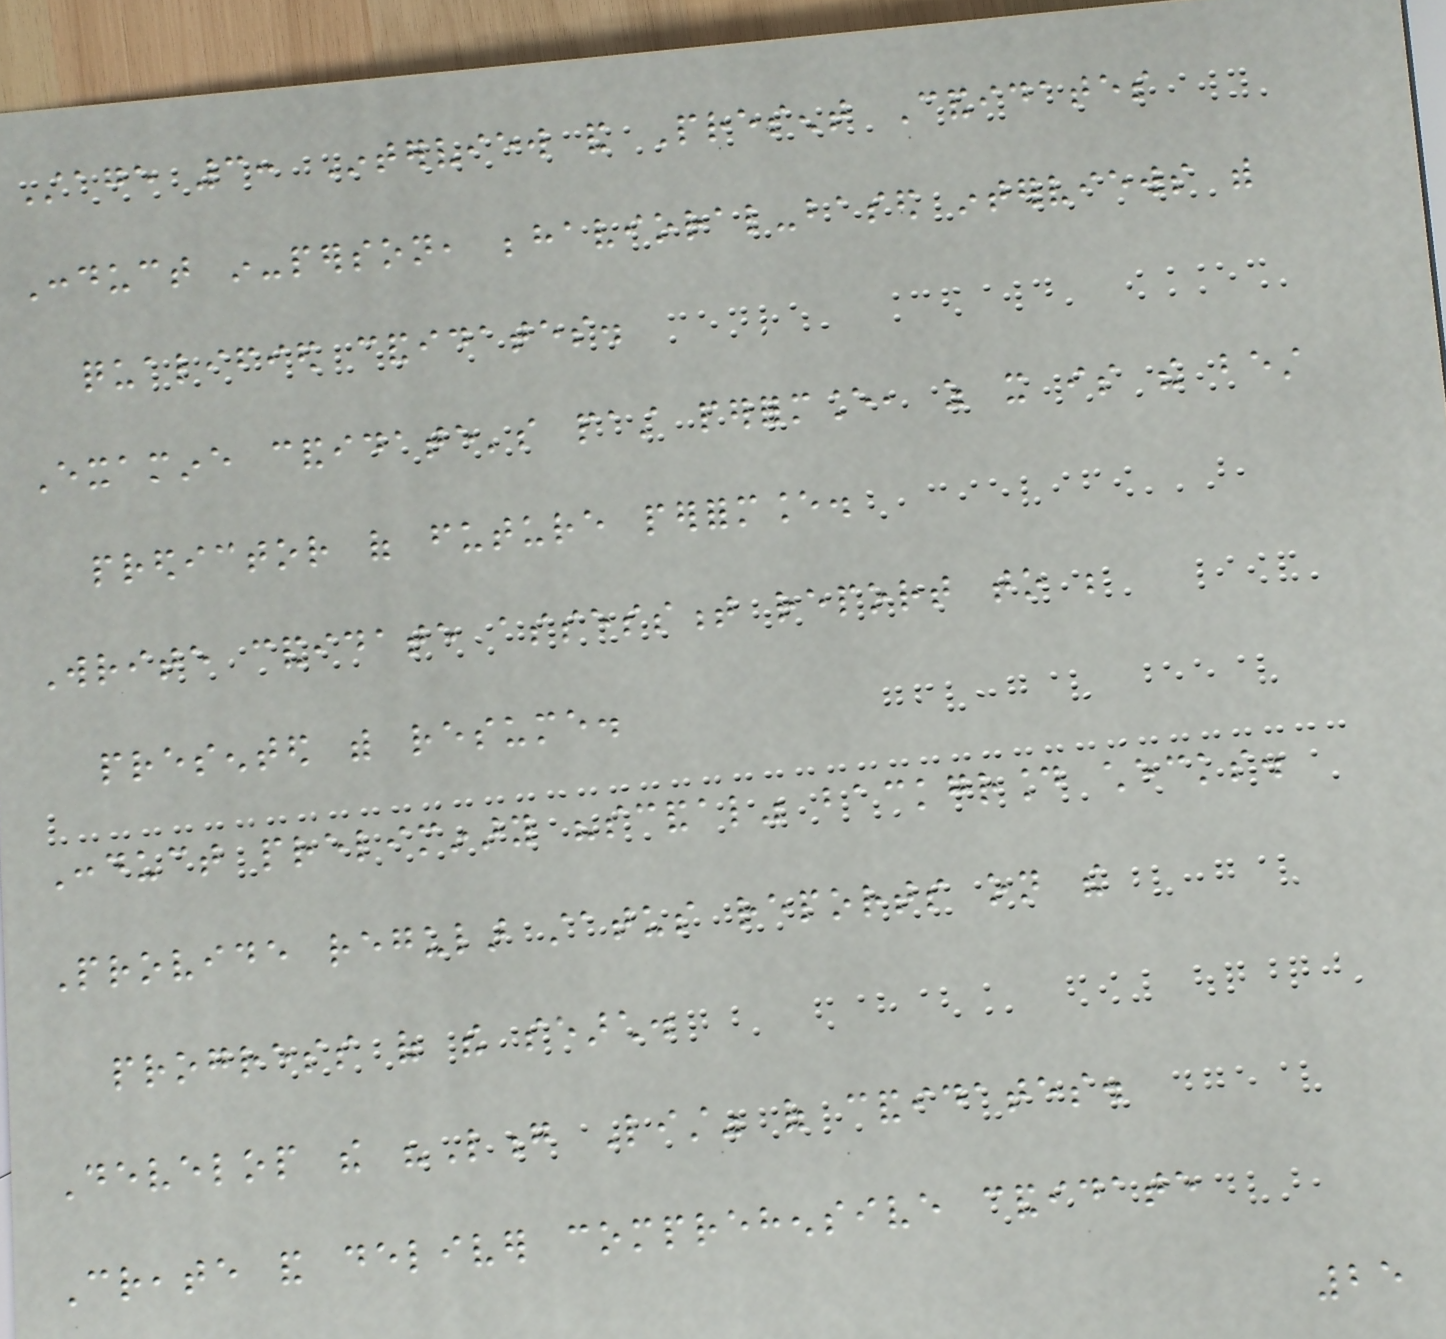Stage 3: Interview and Present Candidates
Conduct in-person, behavioral-based interviews with
qualified candidates.
Examine candidate's past performance, as it is the best
predictor of future performance.
Write candidate assessment report to be
presented with resume.
Conduct preliminary "scandal" background checks.
Provide regular status reports on the
progress of the search.
Develop the "Long List" of candidates.
Create and deliver comprehensive candidate
25
